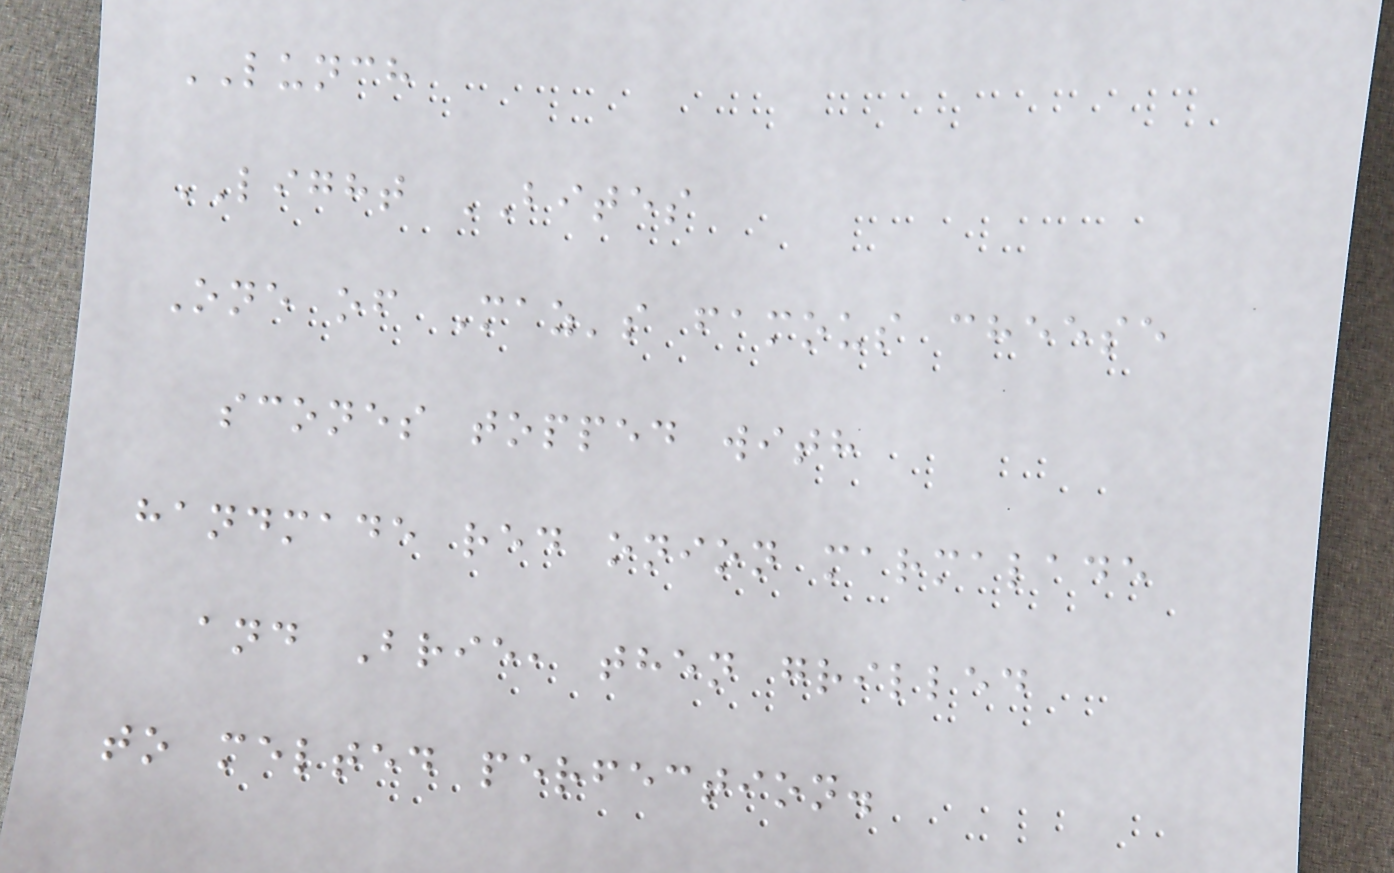LUNCH
LIGHT BITES
One of Maz's famous cheese
scones topped with
handmade red onion marmalade
and Brie, then grilled
to melted perfection.
